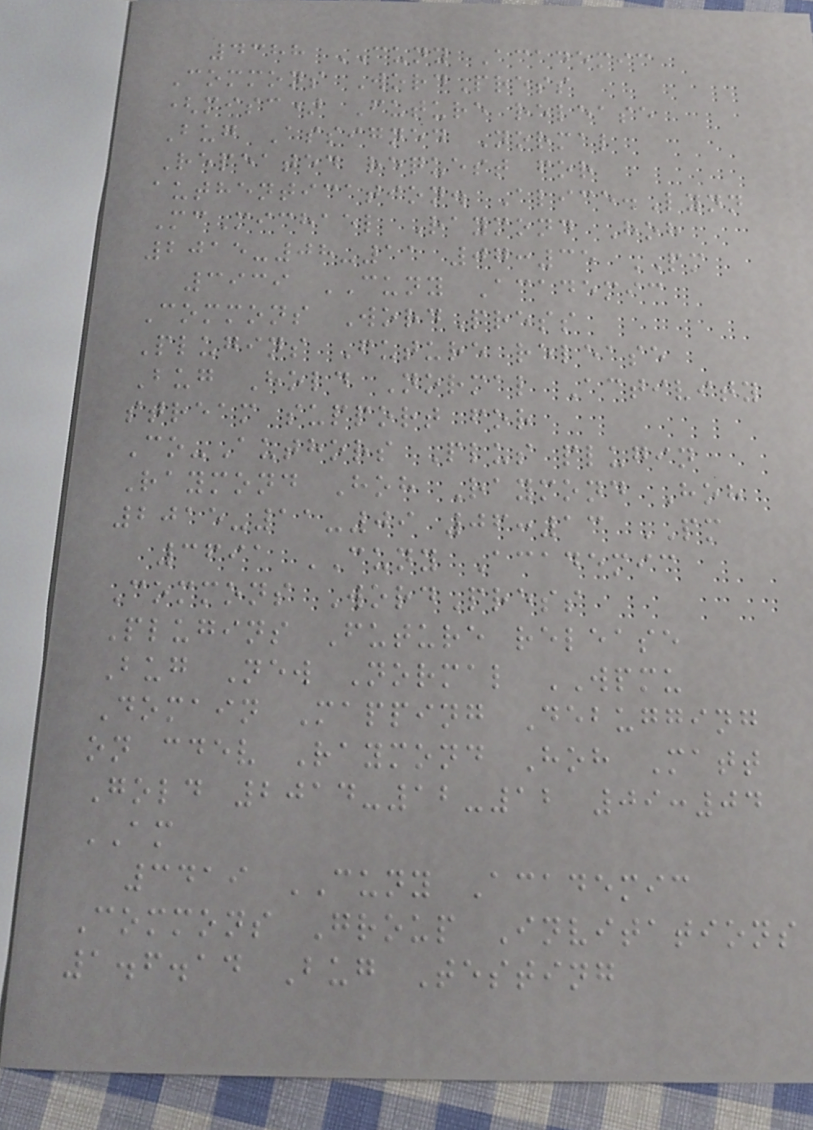4388 CUNY Academic
Commons WordPress
(misc) Future release
Bug Assigned Normal
Repeated request for
authentication. Alice.Lynn
McMichael Raymond Hoh
2015-08-11 07:35 PM
3939 CUNY Academic
Commons WordPress
Plugins Future release
Bug Hold Normal Activity
stream support for
Co-Authors Plus plugin
Raymond Hoh Raymond Hoh
2015-11-09 06:13 PM
3691 CUNY Academic
Commons WordPress
Plugins Future release
Bug New Normal WPMU
Domain Mapping Debugging
on cdev Raymond Hoh Matt
Gold 2014-12-12 09:04
AM
3419 CUNY Academic
Commons Group Invitations
1.6.14 Bug Testing
